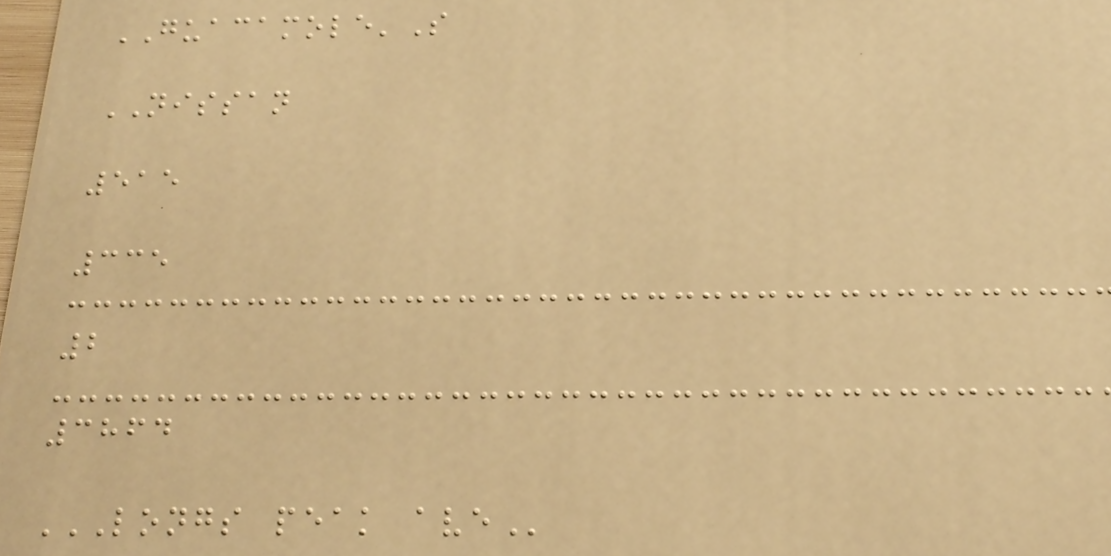GUACAMOLE'S
NISSAN
515
335
2
3864
LONGS PEAK AVE
